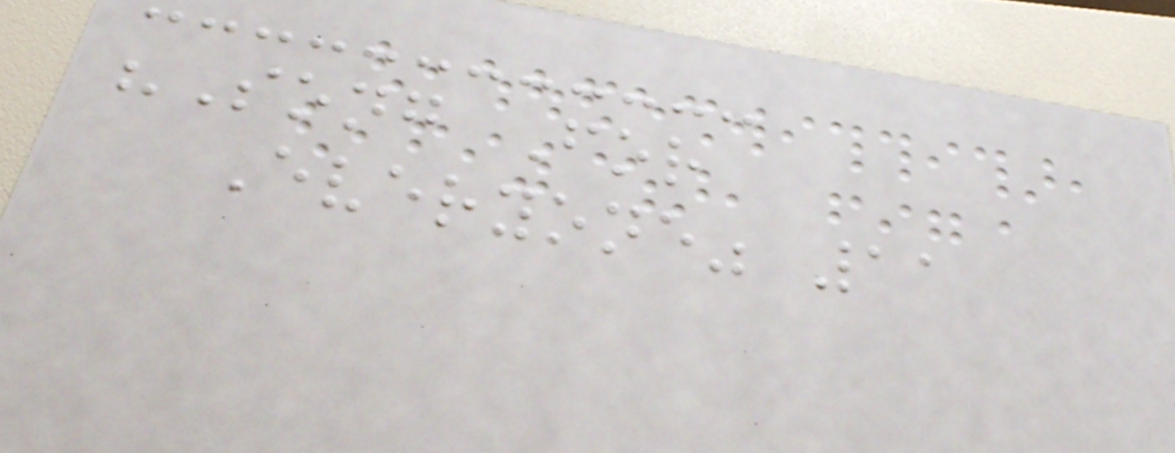"Song For
Everyone" 11
